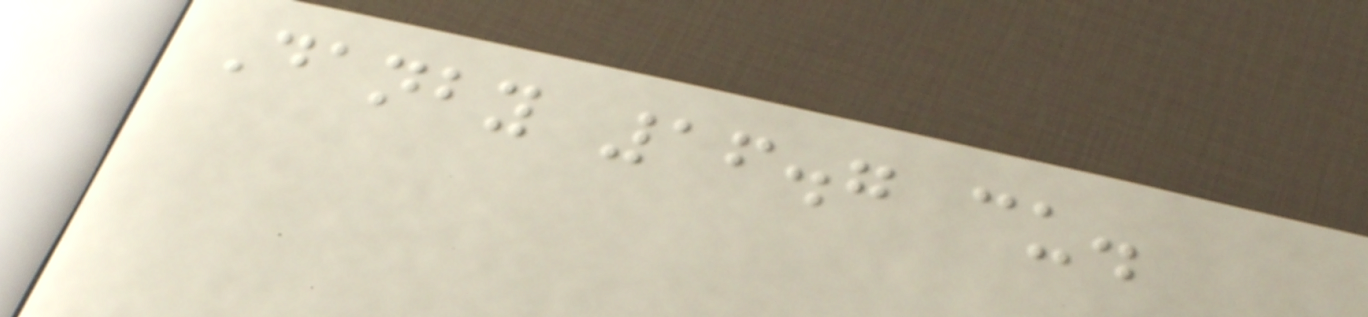Danby 16.7 cu.
